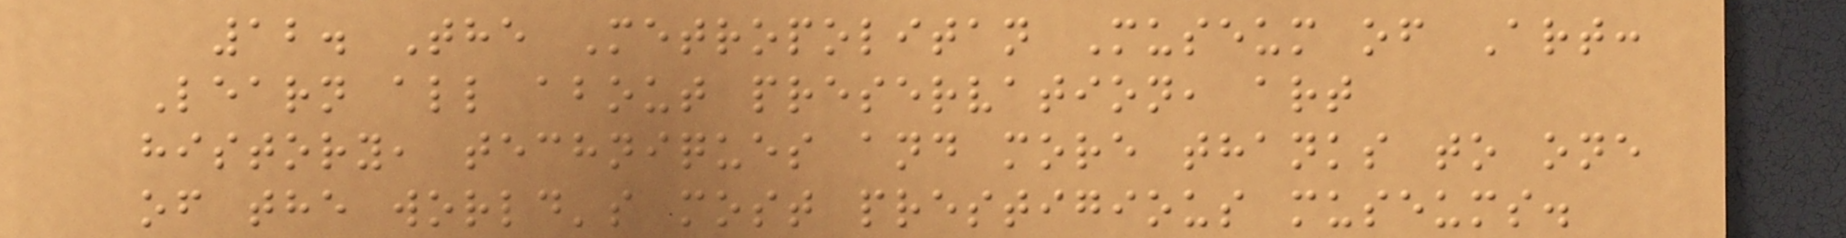12. The Metropolitan Museum of Art:
Learn all about preservation, art
history, techniques and more thanks to one
of the world's most prestigious museums.
